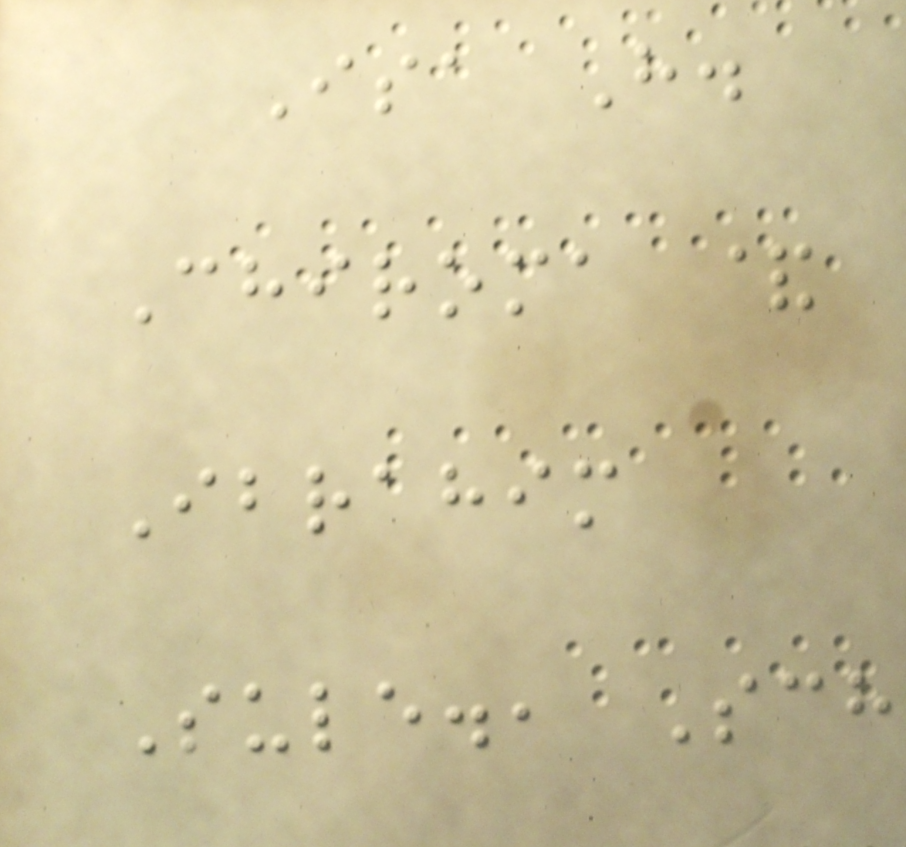Isa H.
Chiroma &
Ibrahim
Sule., Sch
